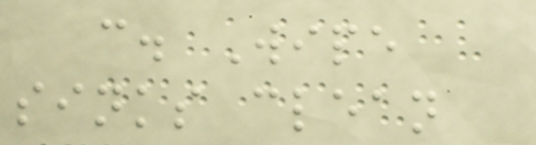c. Wipe
sinks clean
